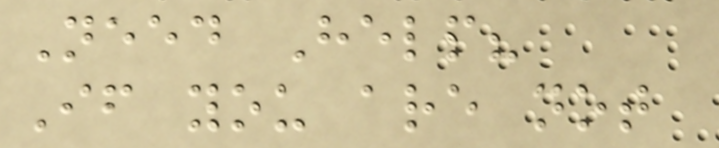Need Help?
If you are not
